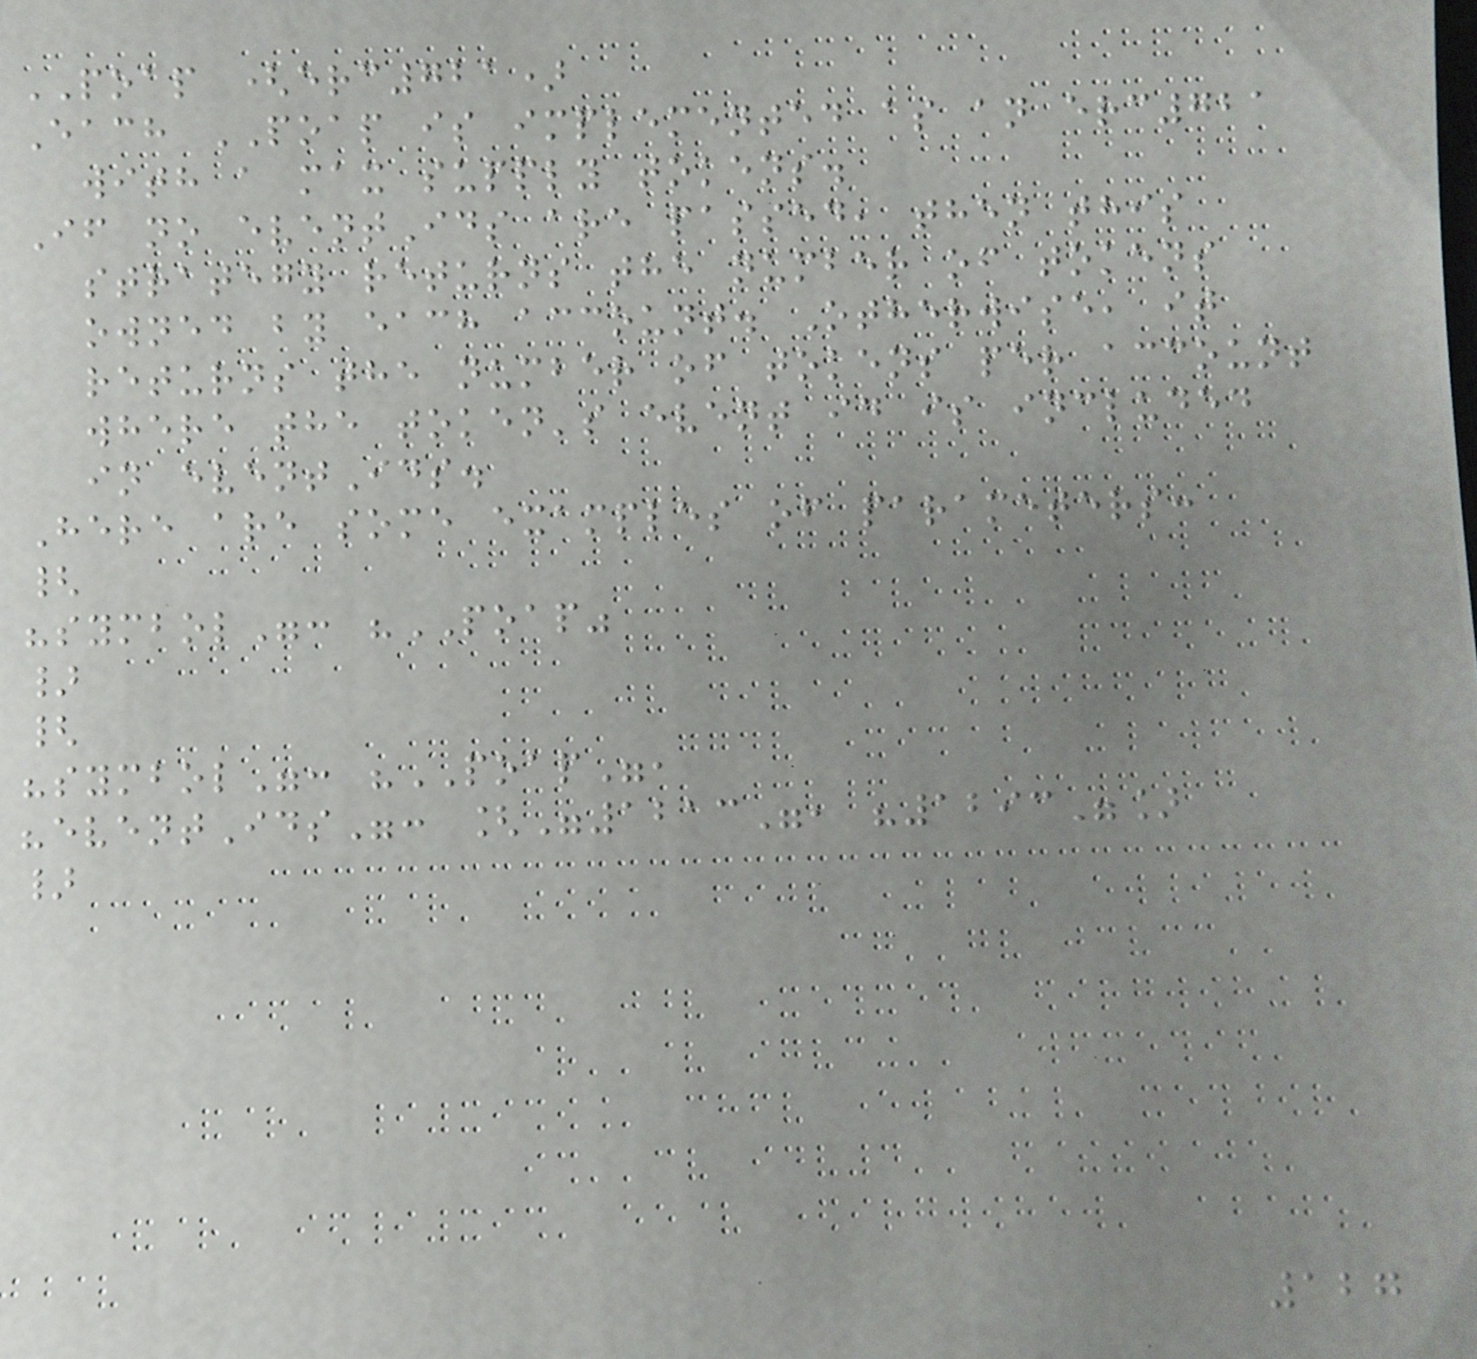POAP (erc721)
Each POAP is implemented as an erc721
with a max supply tokens.
If no eventIds are passed, then this
strategy returns the number of tokens
owned by each account. Otherwise, it
returns the number of tokens per account
where the token's event id is included
in eventIds.
Here are some examples of parameters:
{
"symbol": "POAP"
}
{
"symbol": "POAP",
"eventIds": ["1213", "1293"]
}
127
